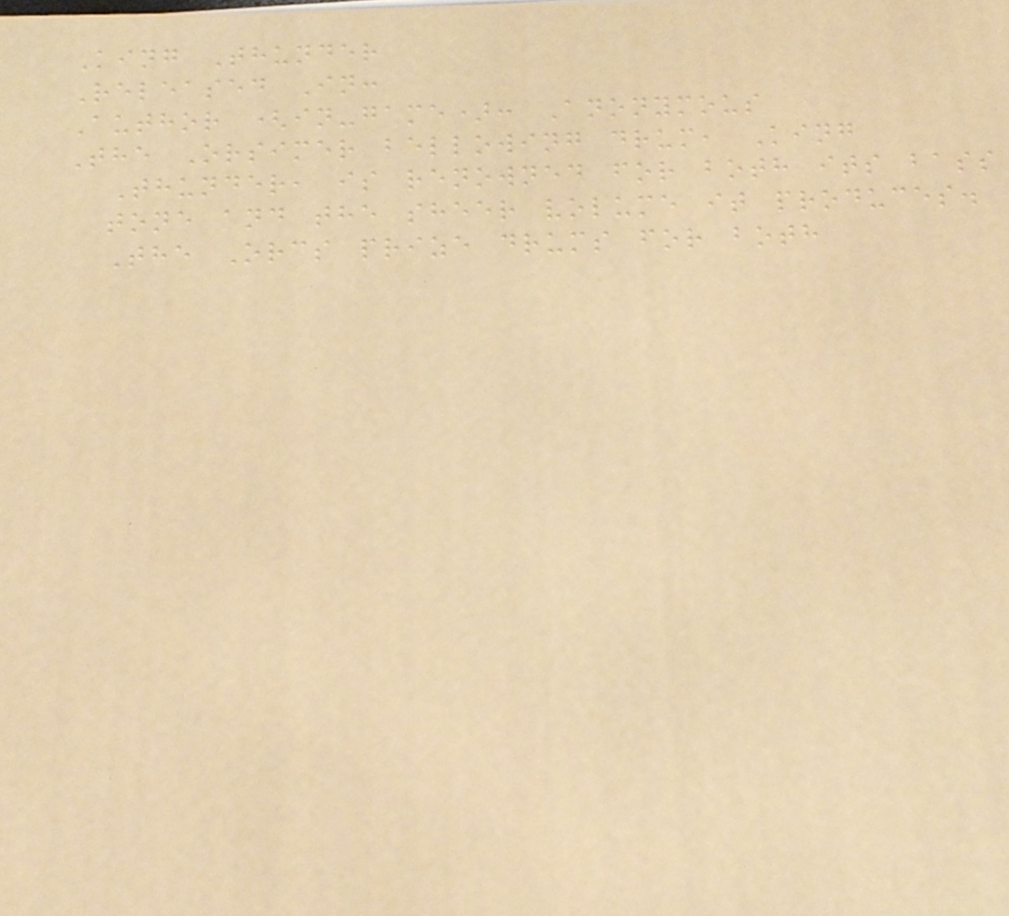King Thunder
Released In:
Author (in-game): Anonymous
The Orsimer bellowing drum, King
Thunder, is renowned for both its bass
tone and the sheer volume it produces.
The Orcs prize drums for both
